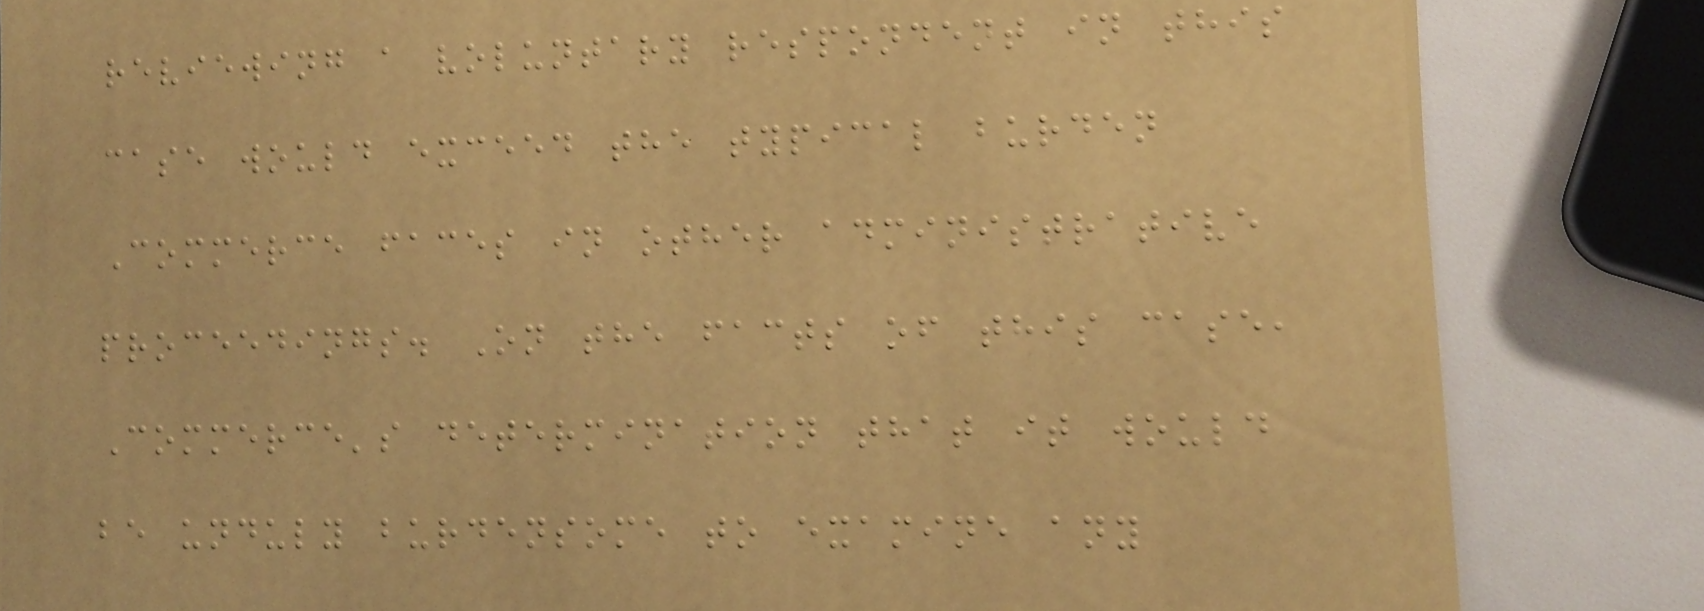reviewing a voluntary respondent in this
case would exceed the typical burden
Commerce faces in other administrative
proceedings. On the facts of this case,
Commerce's determination that it would
be unduly burdensome to examine any
